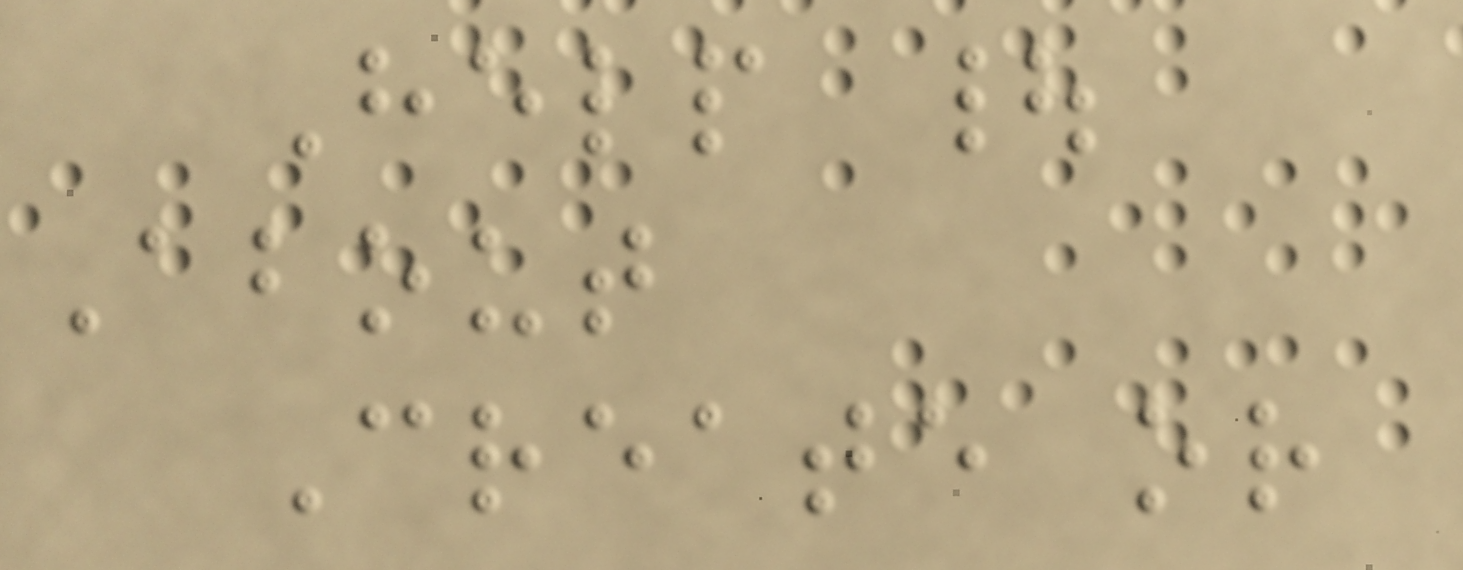Help |
About
Create or
